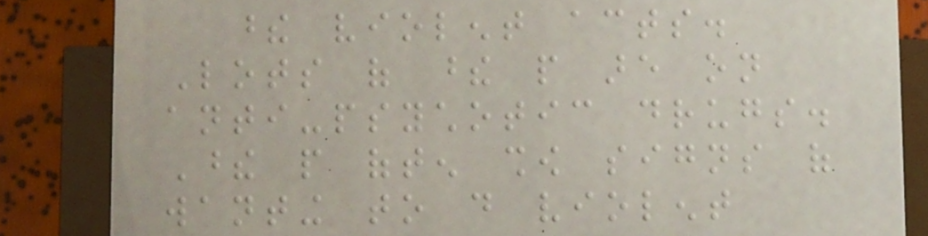these violent acts.
Lots of these people are on
anti-psychotic drugs.
These people often show signs of
wanting to do violent
